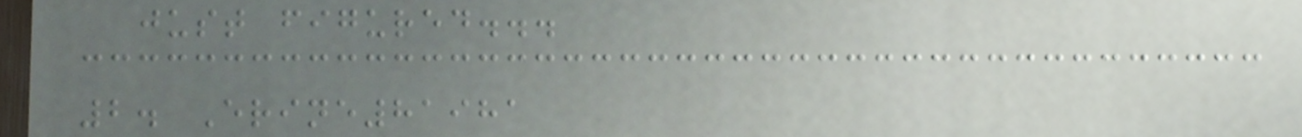just figured...
2. Erine81981
